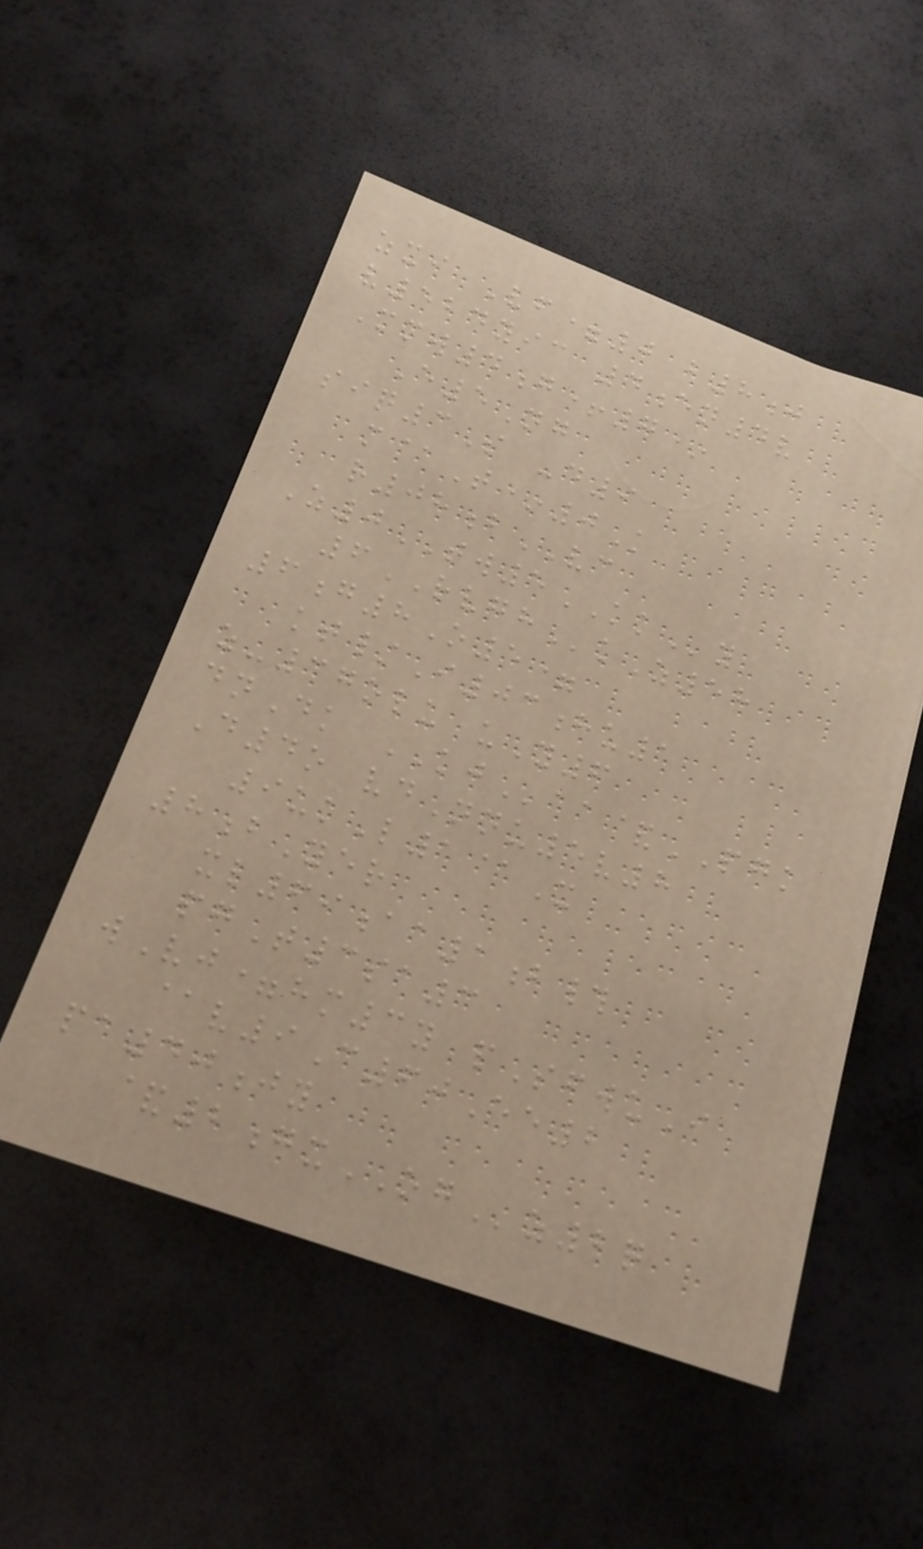zxi Vf=0 b8j
v524yic 4en4v
Mmw4g+7*
E5Ng
siq3S -d9
m@T*0K
r08bVC
Z0TW5KKy
6RVGHkZ58
6g8O5=
kt/I03hu1
z-37olu uY6
dnDk KJaa&PGK
D4o vdNnu5v8
9ukL1@X
8bYer
xl69aa1b#
pgT3sa3
wVj=hm3y pSfwuI
@v9C60Ee2
pa40jy
&2gxOGz2q
